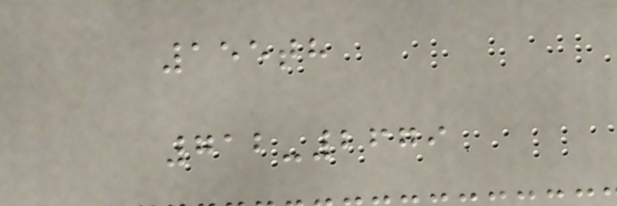155th
712-2679
